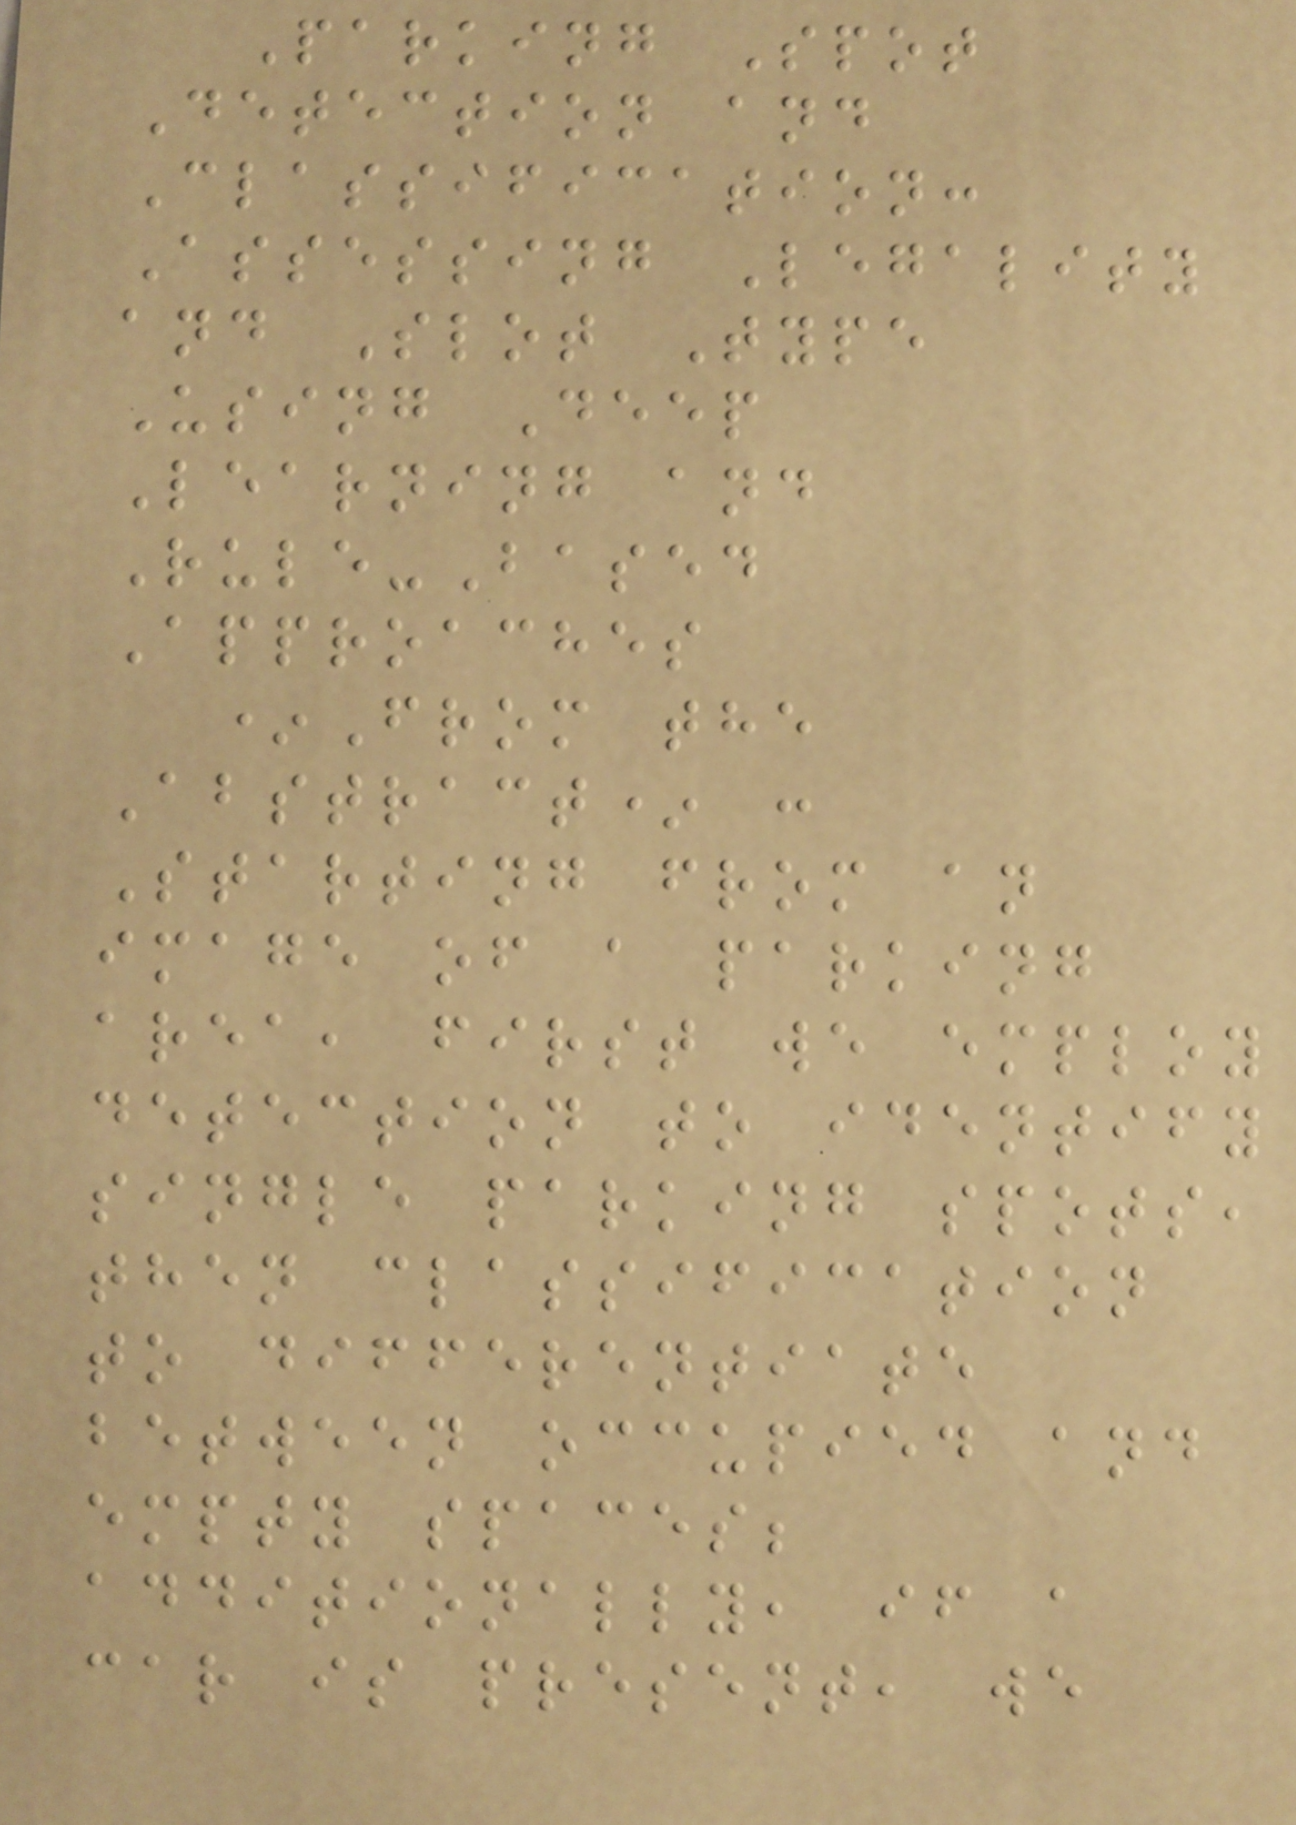Parking Spot
Detection and
Classification:
Assessing Legality
and Slot Type
Using Deep
Learning and
Rule-Based
Approaches
*From the
Abstract* :
Starting from an
image of a parking
area, first we employ
detection to identify
single parking spots,
then classification
to differentiate
between occupied and
empty spaces;
additionally, if a
car is present, we
